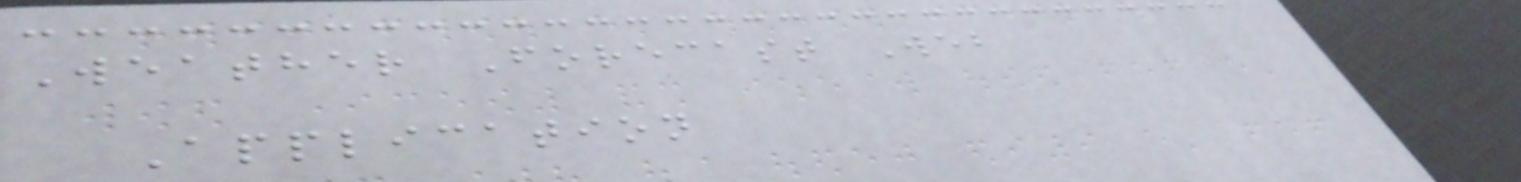Weather Forecast Web
Application
